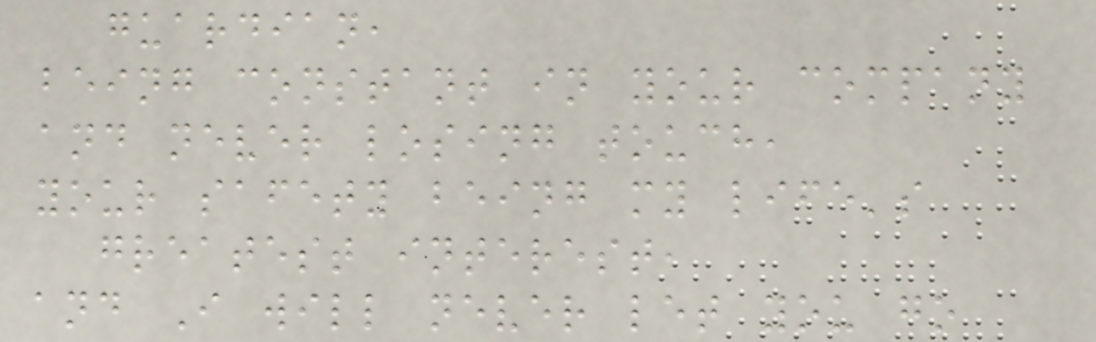guardian,
being constant in your company
and never losing touch,
your safety being my life's
greatest interest,
and I will never let you go
